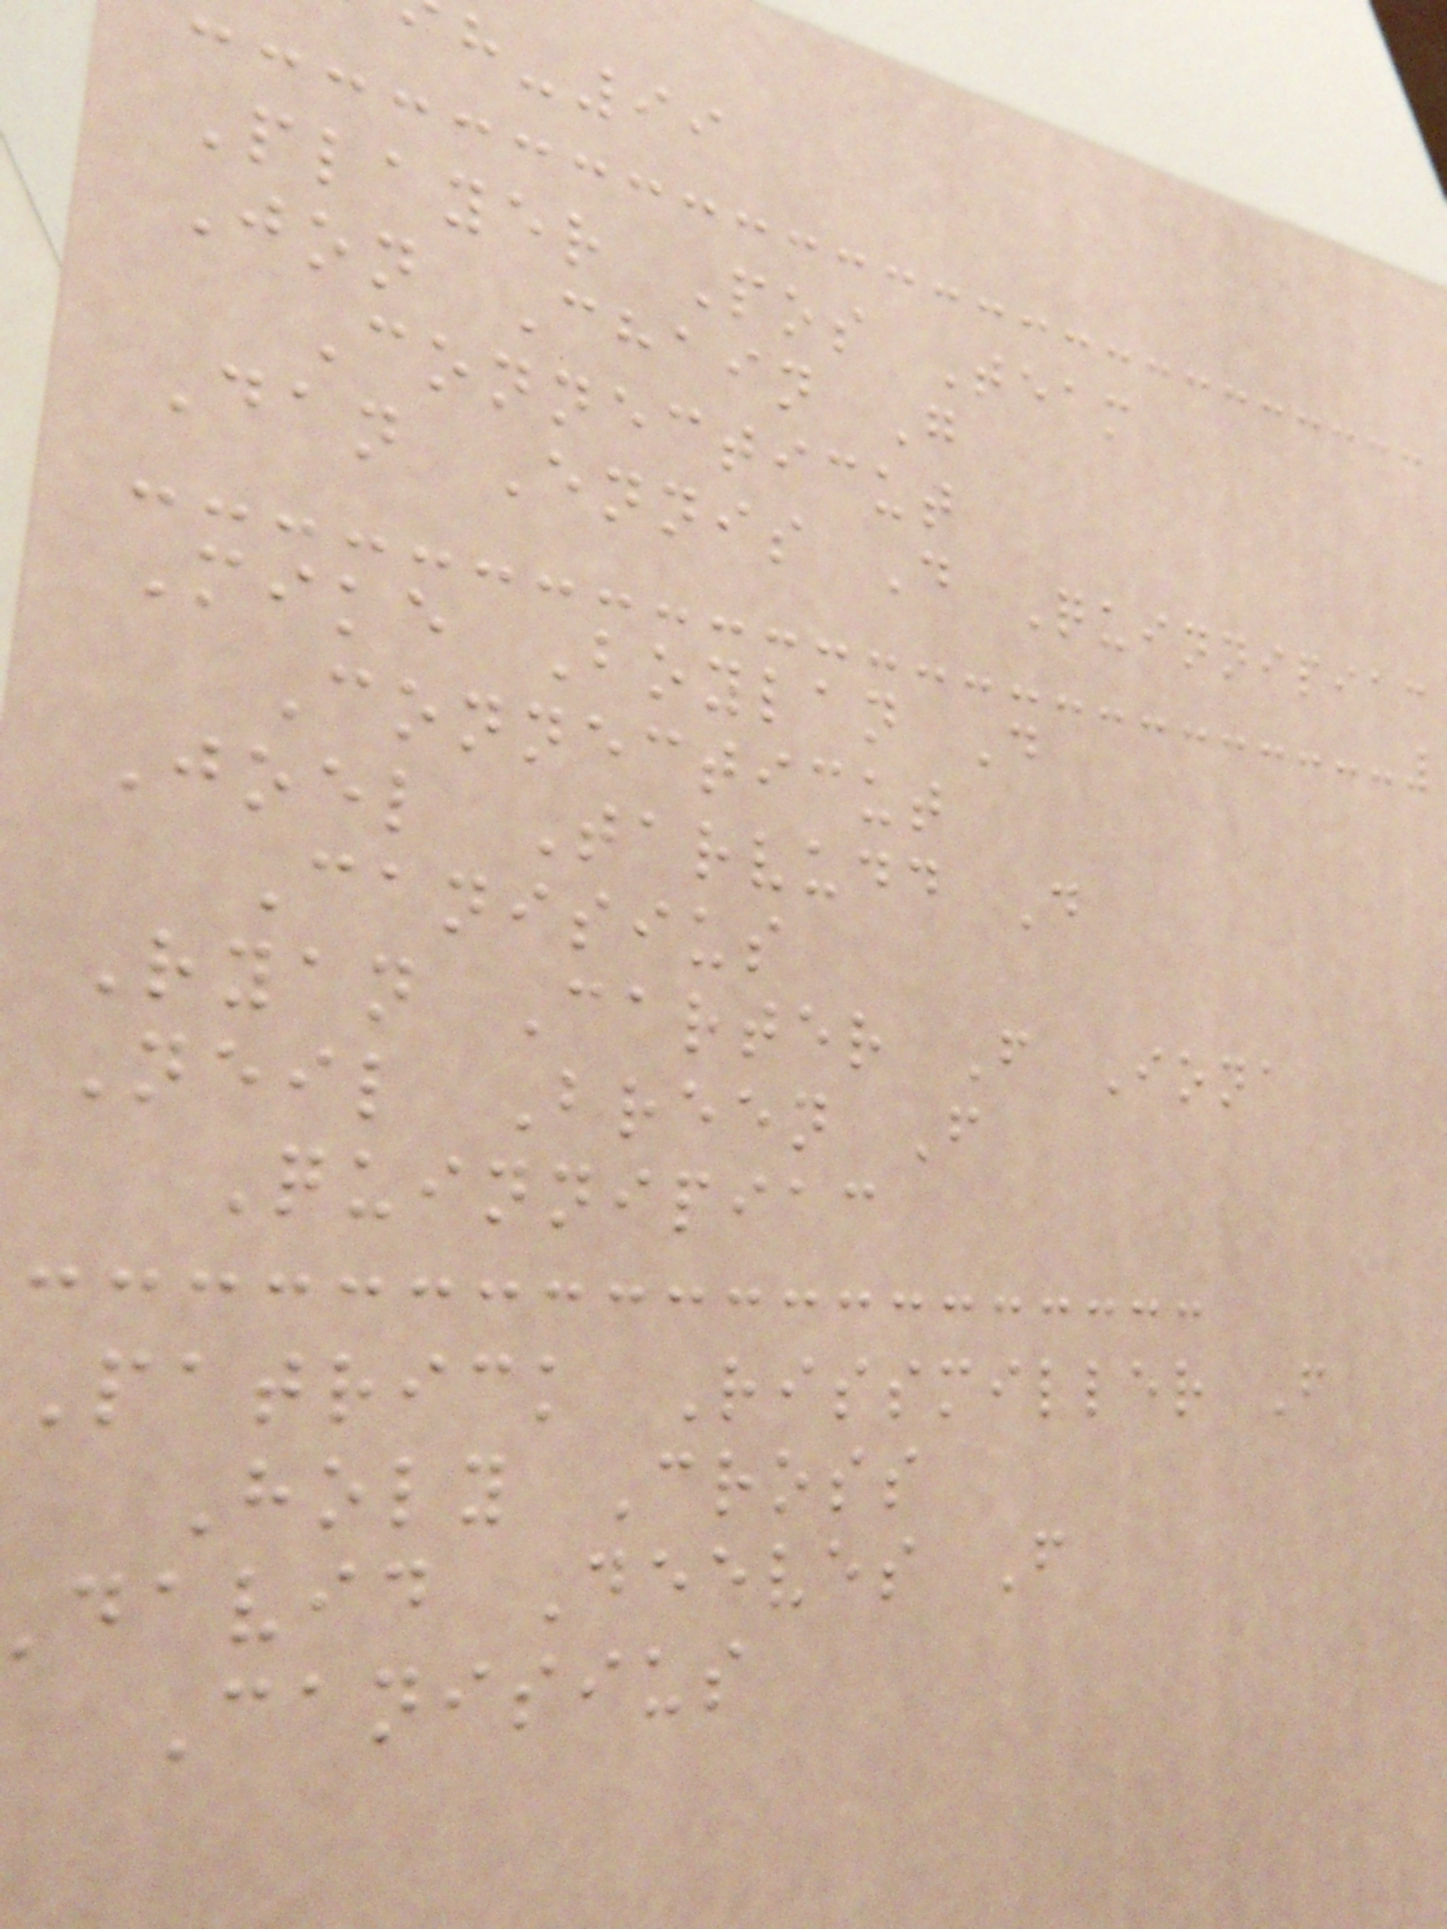-99
Player Pos Team
Jon Chain G
Connecticut
Dan Ennis D Quinnipiac
Mike Boylan D
Connecticut
Joel Tarvudd D
Canisius
Ryan Carter F Iona
Neil Breen F
Quinnipiac
Patrick Rissmiller F
Holy Cross
david Deeves F
Canisius
